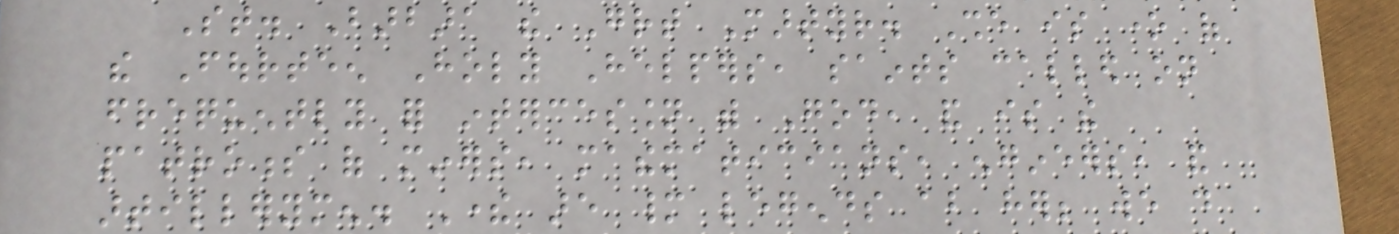St. Barbara the Great Martyr. She is one of
the Fourteen Holy Helpers, saints called on
frequently for intercession with God, and is the
patroness of miners, mathematicians, engineers, and
artillerymen. There are many legends about her; we do
